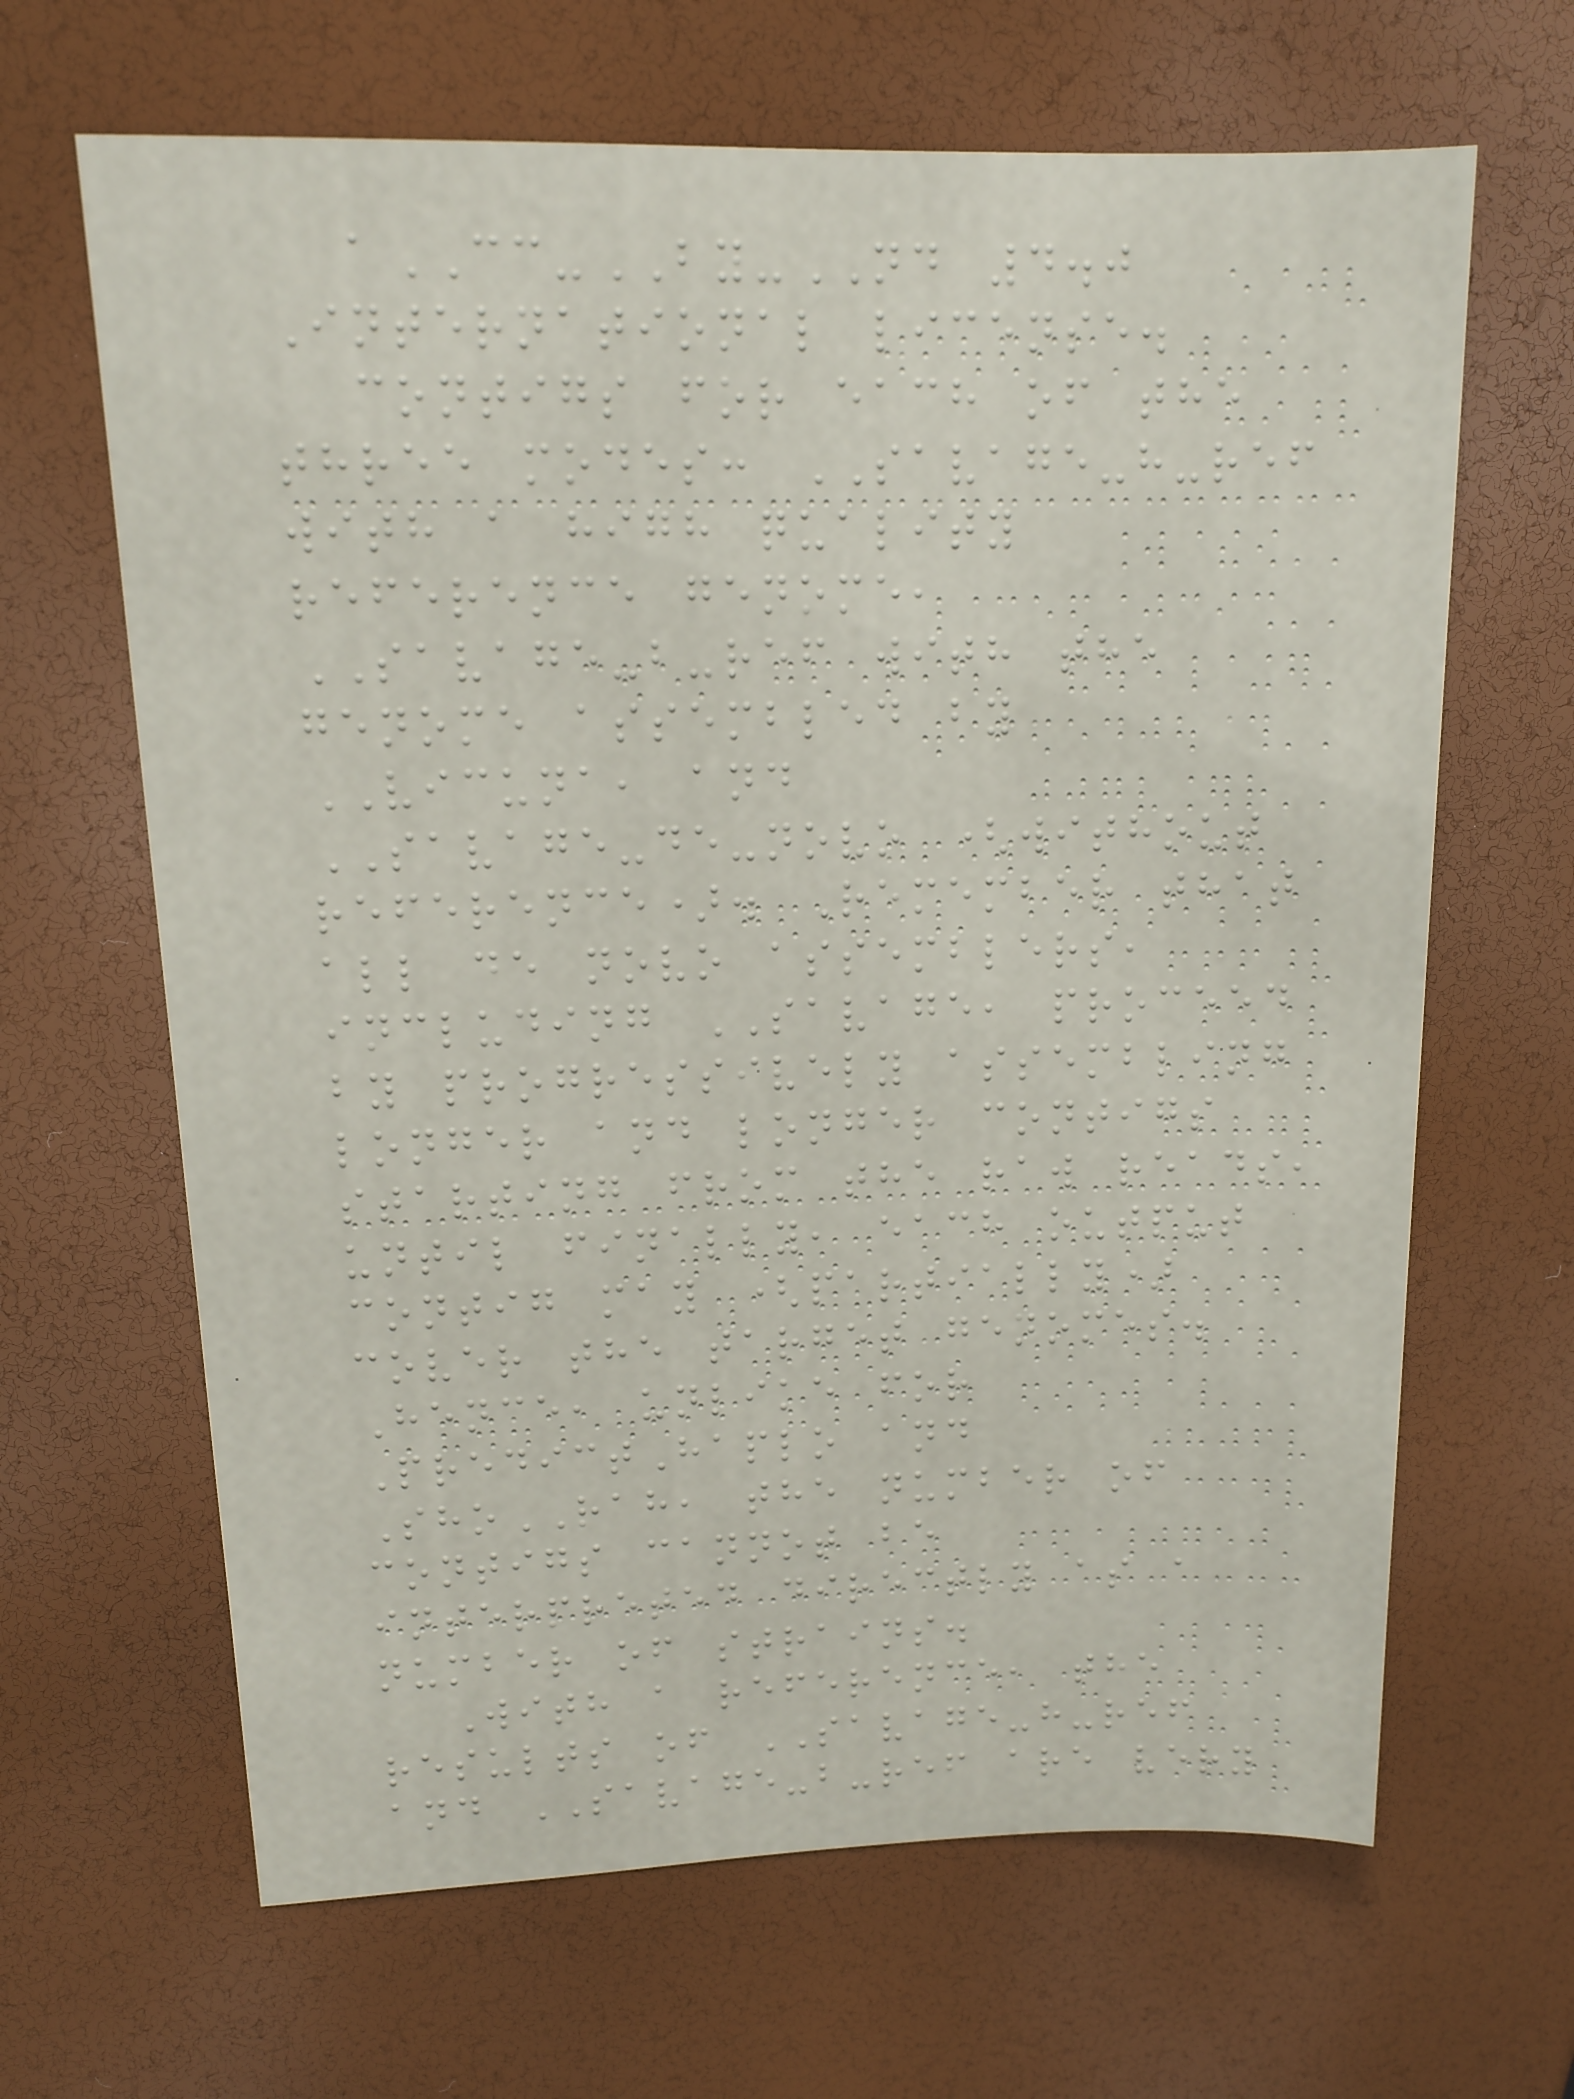aCC-BY-ND 4.0
International license.
contigs for each of the
three modes: SAVAGE-h-ref
with a high quality
reference genome,
SAVAGE-b-ref with the
genome assembled by
VICUNA, and
SAVAGE-de-novo (without
reference). Remember that
all de novo assemblers,
including SAVAGE, proceed
by progressively assembling
longer and longer contigs
starting from the raw reads,
until finally, each output
contig may (partially)
cover the target genomes.
Hence, unlike for
PredictHaplo and
ShoRAH, the number of
contigs cannot be
interpreted directly as a
number of strains.
With a reference, the
results of SAVAGE-h-ref
and SAVAGE-b-ref are very
